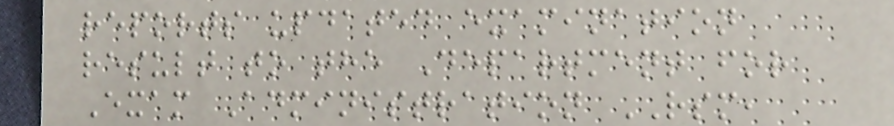reports updated examination
result to the Department for
Exam Administration RSM,
